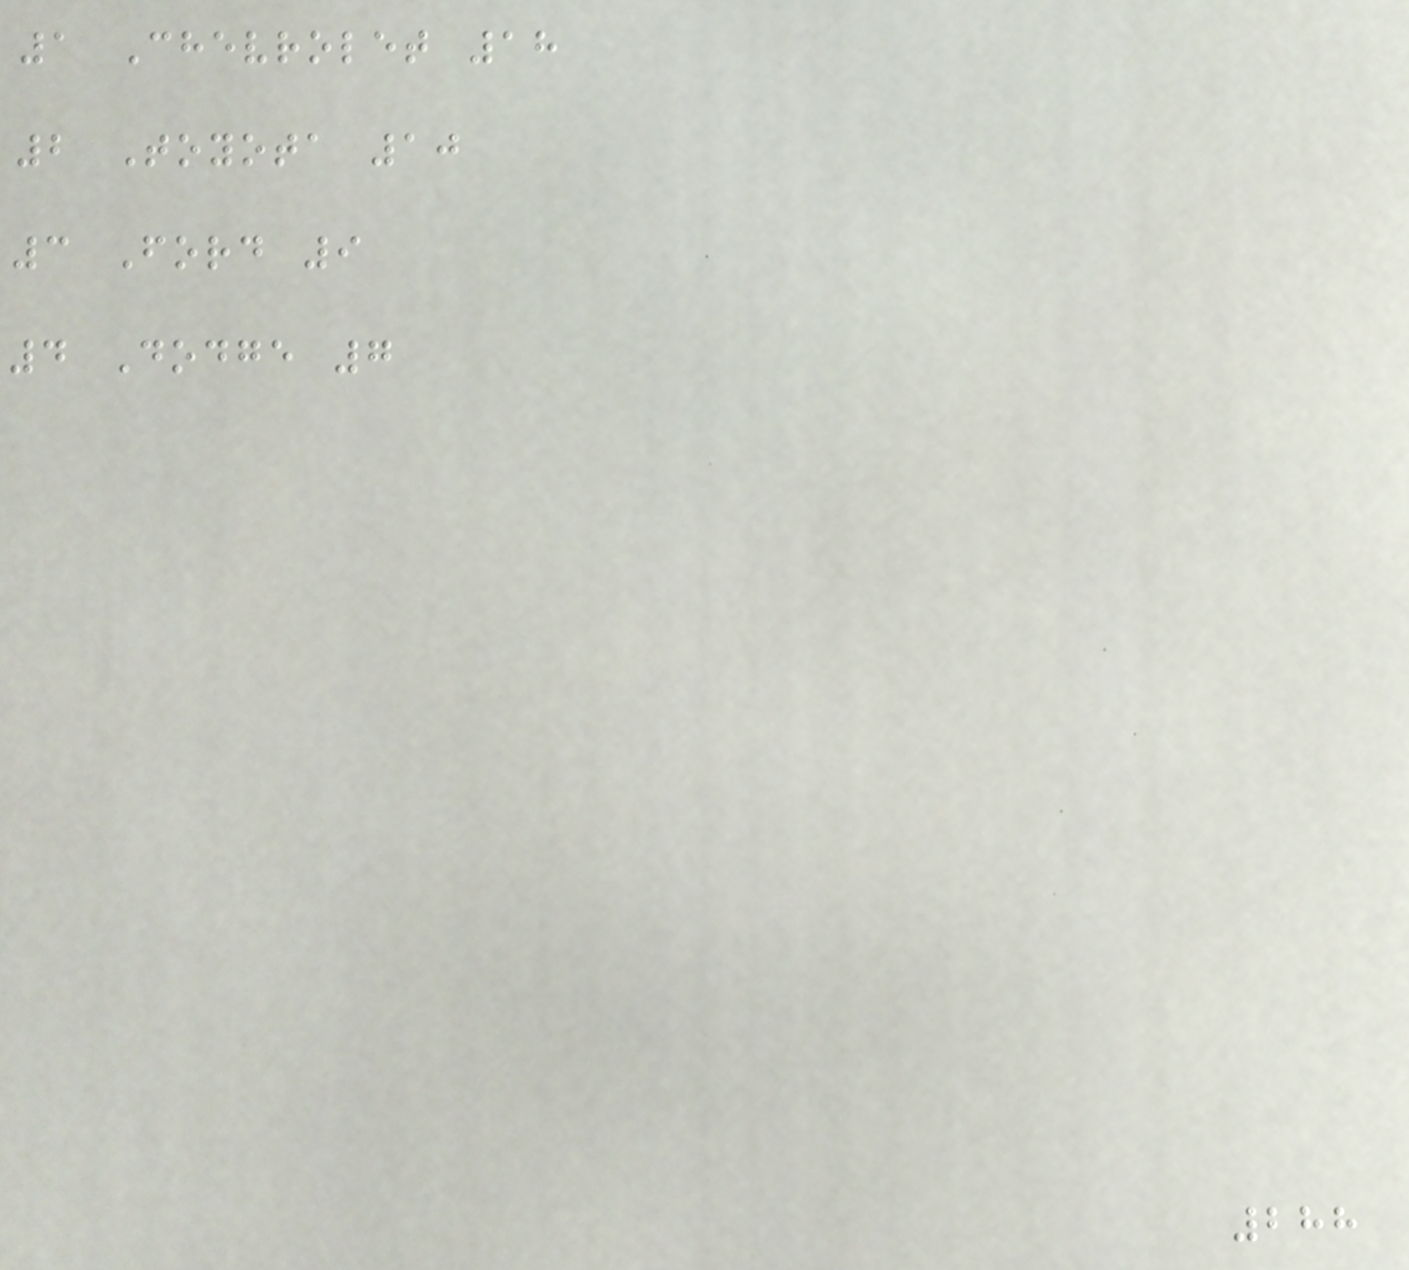1 Chevrolet 18
2 Toyota 10
3 Ford 9
4 Dodge 7
288
